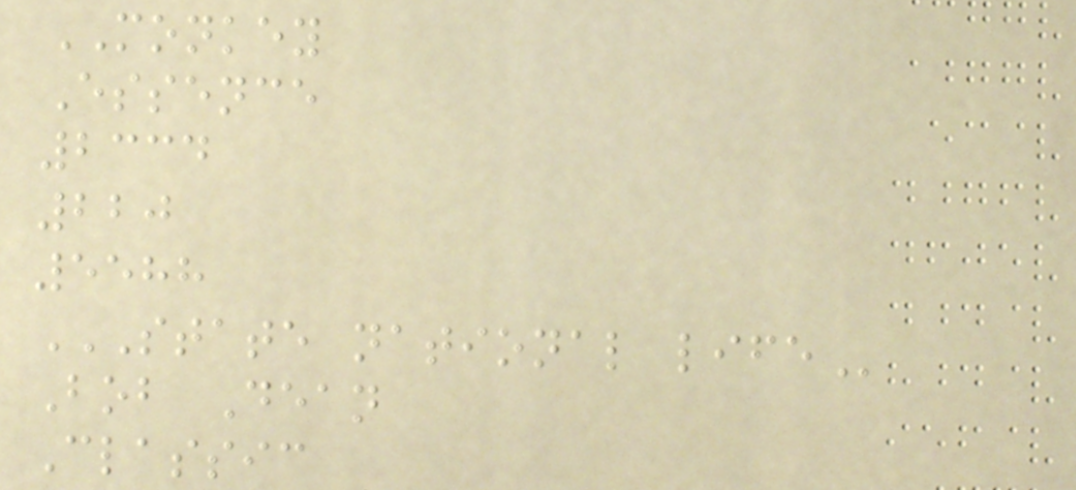MONKEY
Essence
2334
220
5588
STATE NATIONAL LIFE
Bob Dean
Classic
